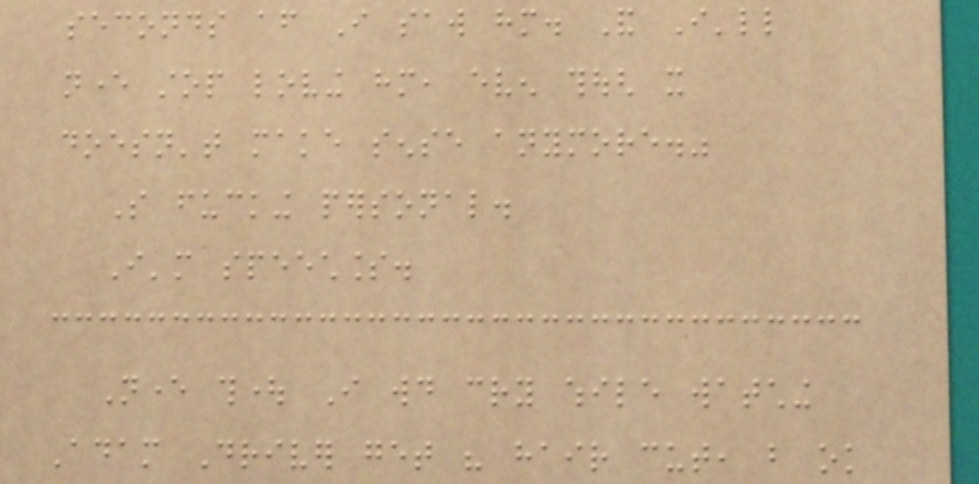seconds after I saw him. And I'll
never stop loving him, even though it
doesn't make sense anymore."
So fucking personal.
I'm speechless.
Never thought I would cry while watching
Adam Driver get his hair cut, but ok
